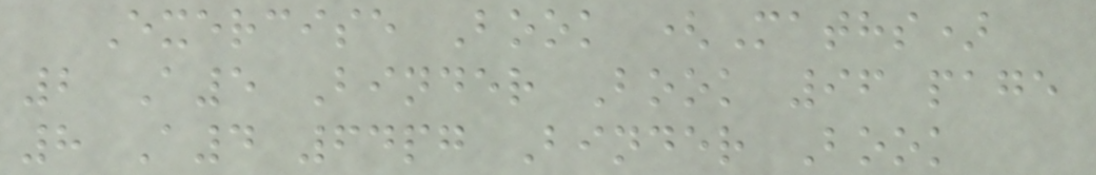Exercise Book (Maths)
2 A5 Binder Book 96 page
8 A4 64pg Binder Book
